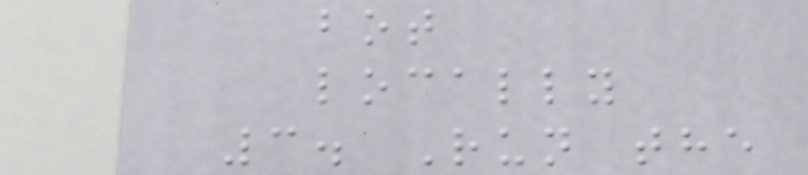bot
locally
3. Run the
